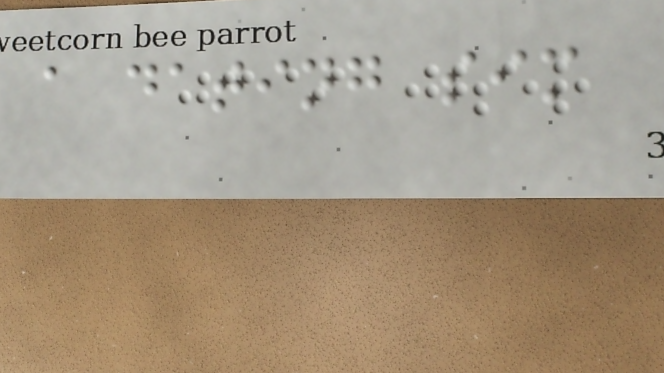a dating sim
